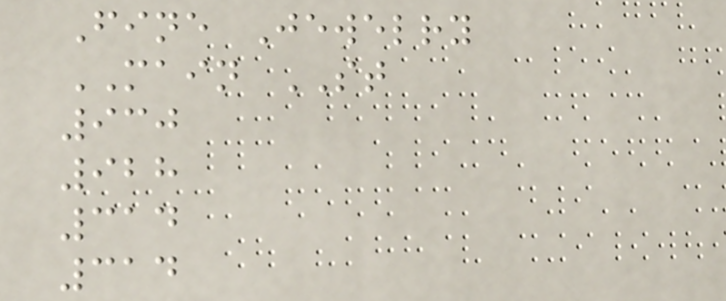Fine Jewelry
MAIN ST
930
928
314
314
